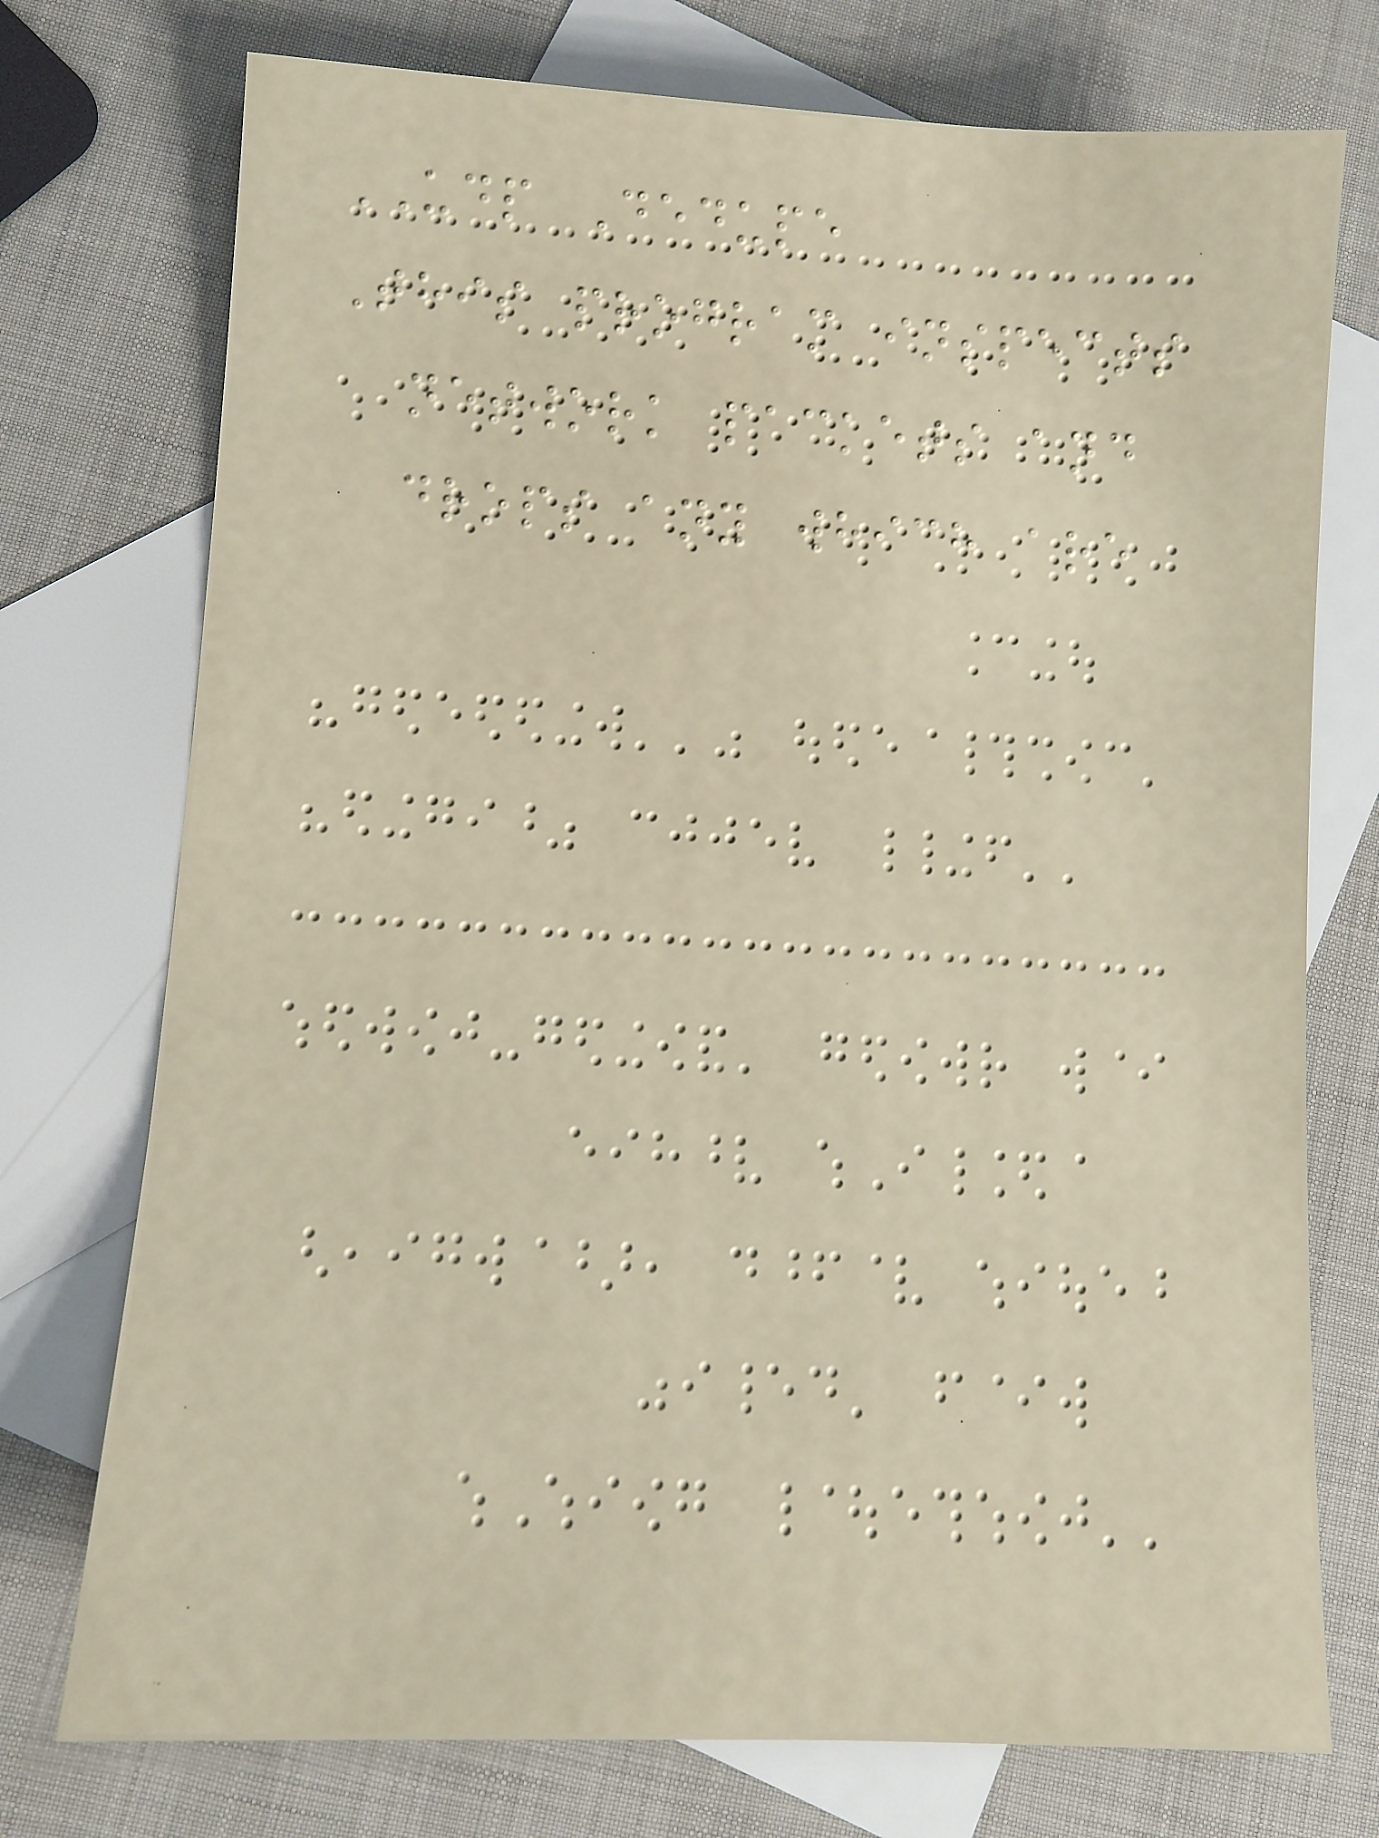UDP Dedupe
This program inspects
network packets and
drops any which are
